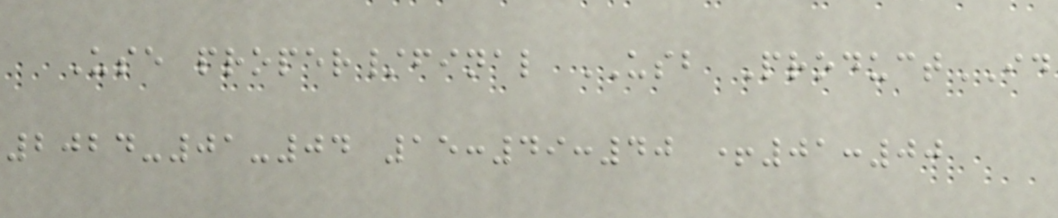Use proper/final USB ProductID
2024-01-04 15:49:40 +01:00
